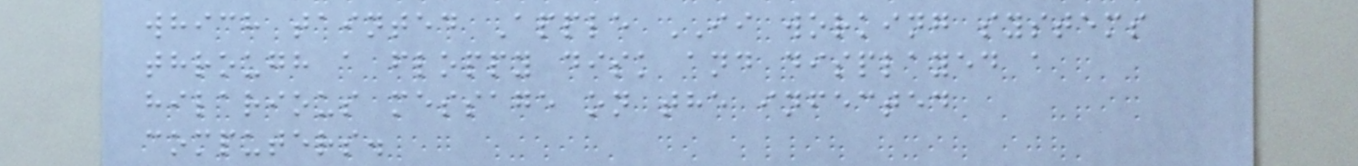which tainted Apple II working systems
through a floppy disk and displayed a
hilarious message on the infected
computers.
